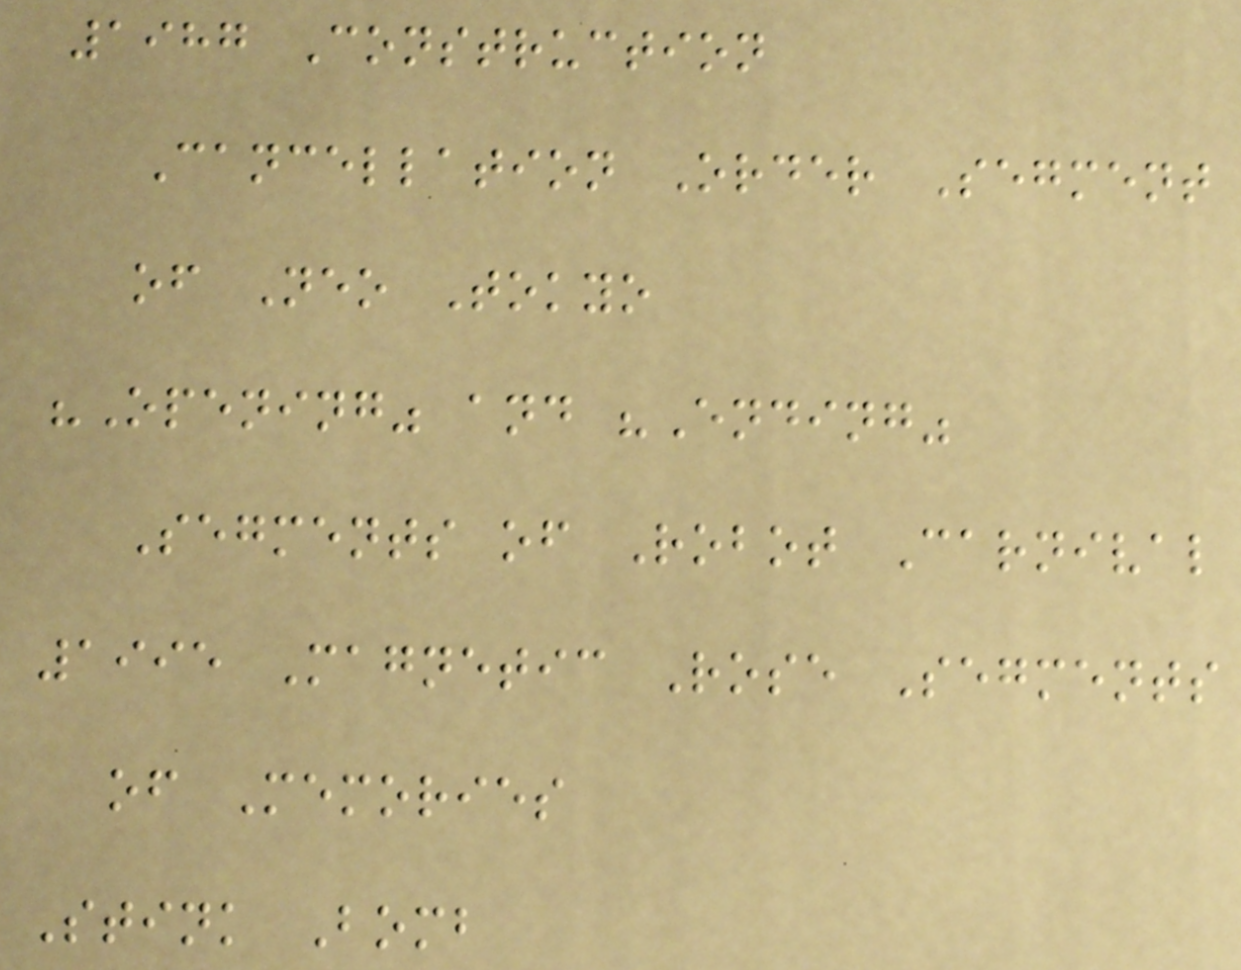1987 Construction
Cancellation Order Segment
of Neo Tokyo
"Opening" and "Ending"
Segments of Robot Carnival
1995 Magnetic Rose Segments
of Memories
Stink Bomb
